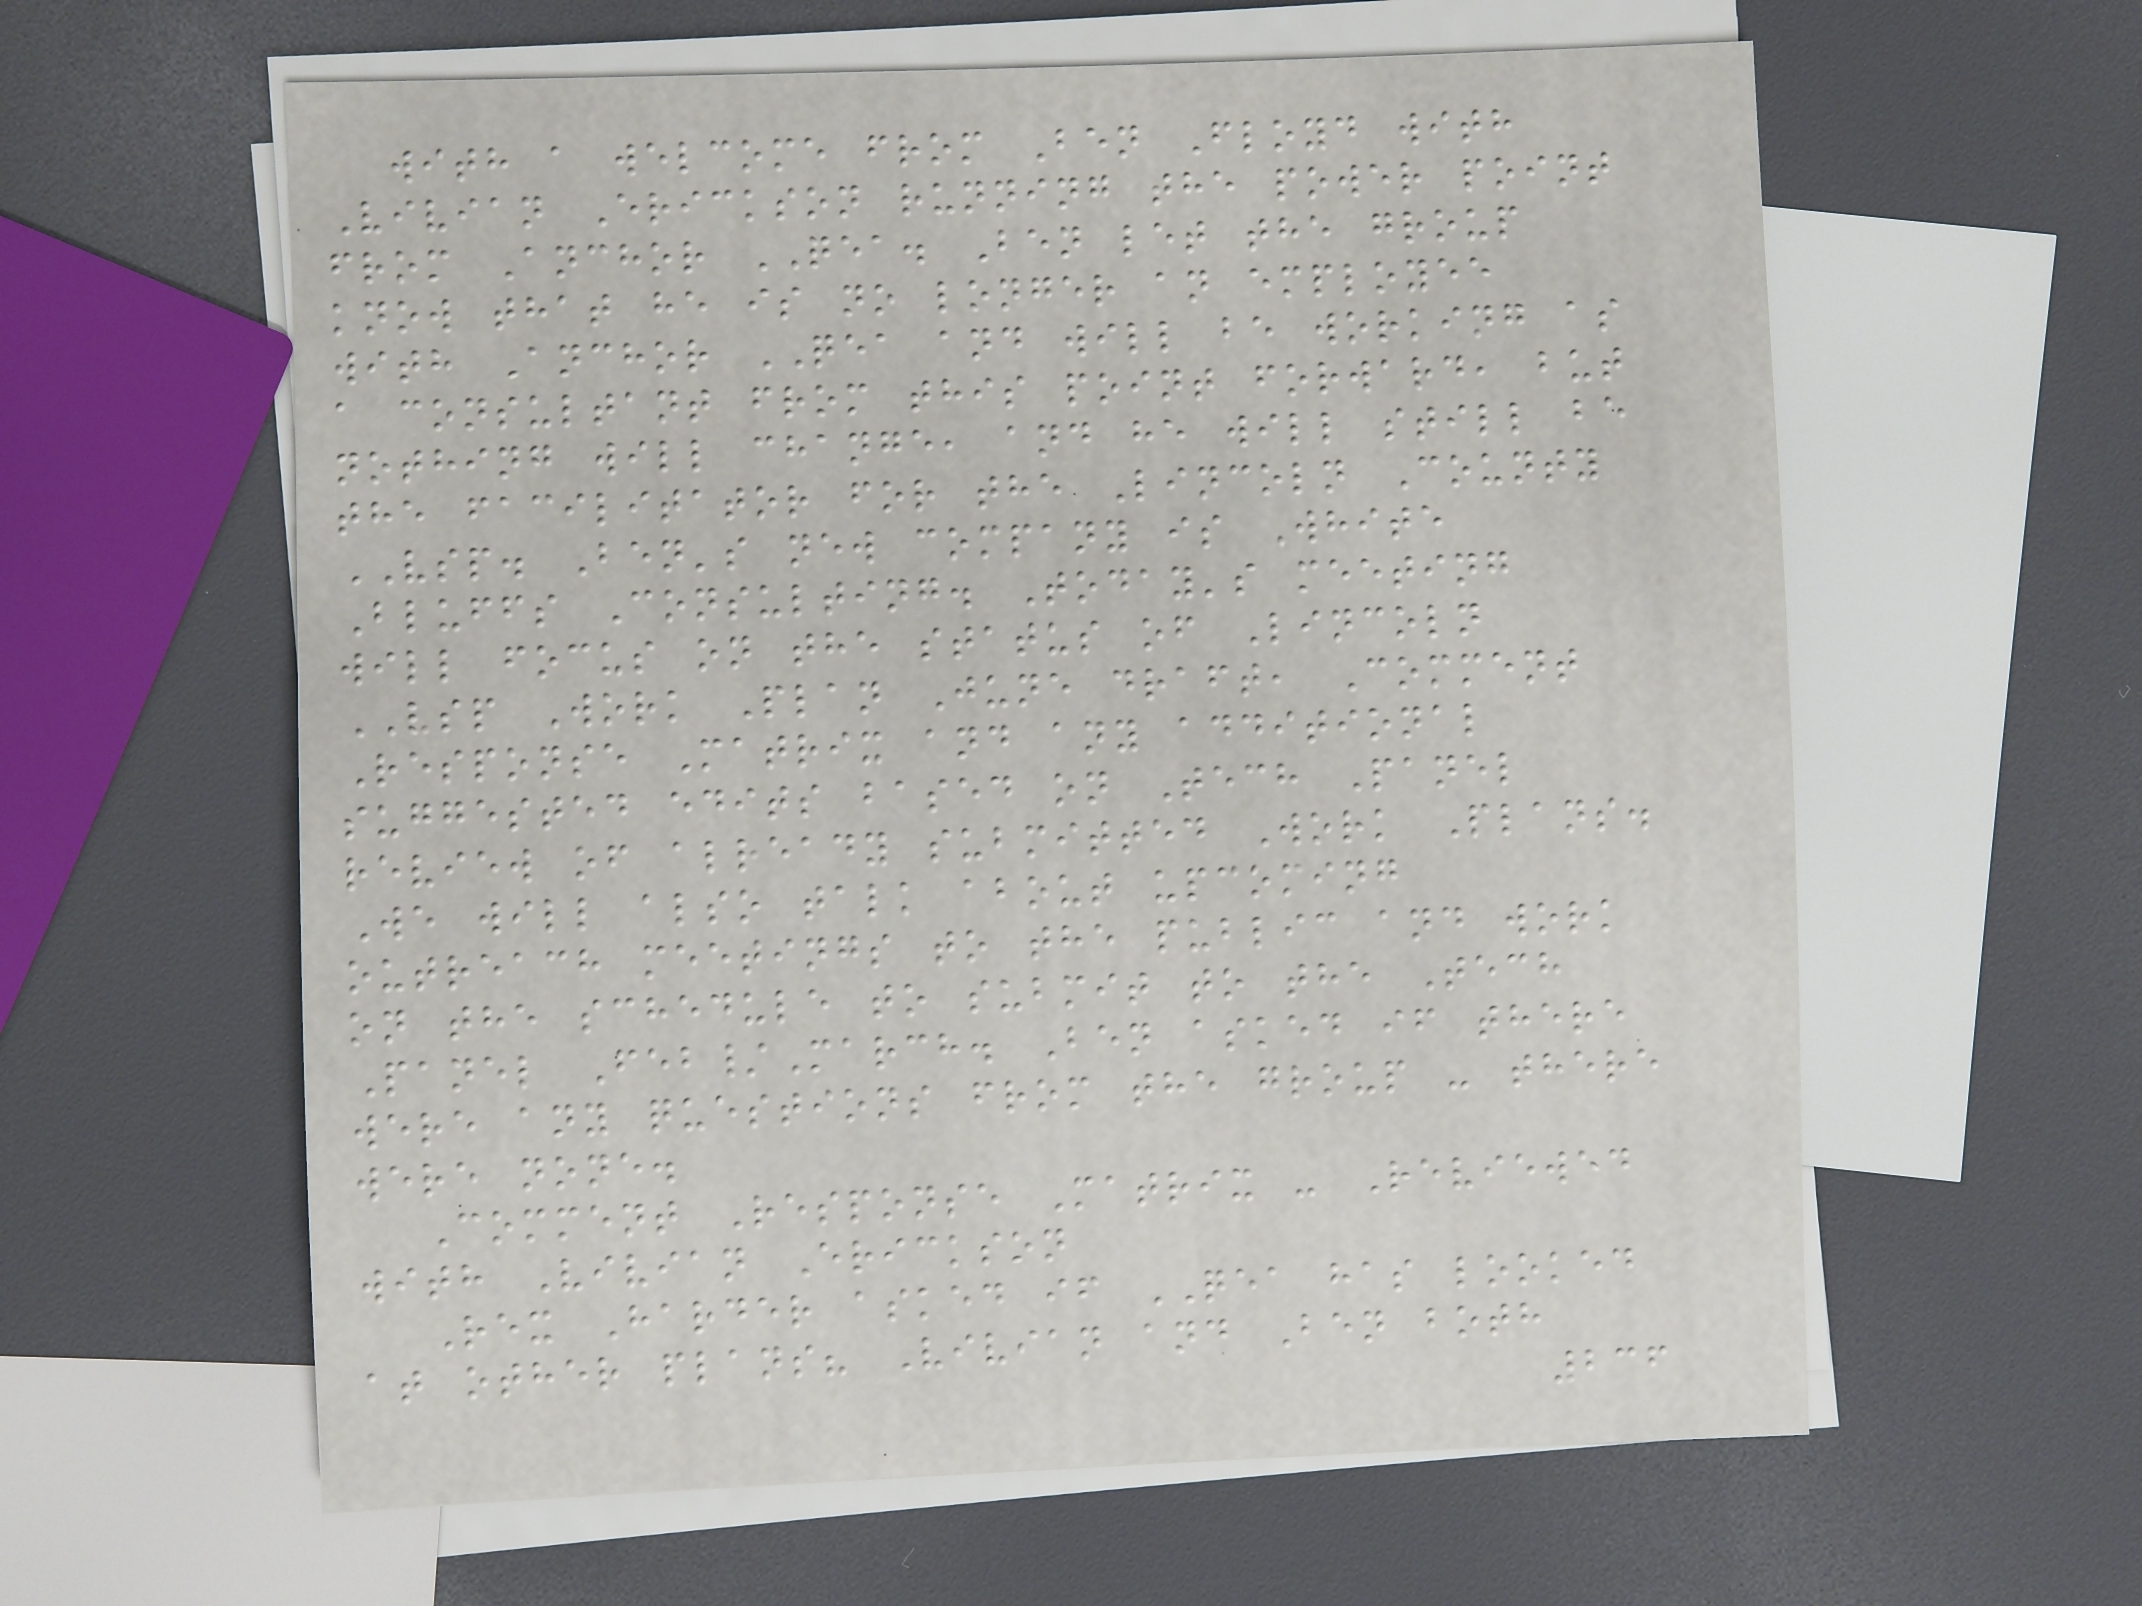with a welcome from Ben Floyd with
Vivian Erickson running the power point
from Anchor QEA. Ben let the group
know that he is no longer an employee
with Anchor QEA and will be working as
a consultant from this point forward, but
nothing will change, and he will still be
the facilitator for the Lincoln County
VSP. Ben's new company is White
Bluffs Consulting. Today's meeting
will focus on the status of Lincoln
VSP Work Plan June draft, Comment
Response Matrix and any additional
suggested edits based on Tech Panel
review of already submitted Work Plans.
We will also talk about upcoming
outreach meetings to the public and work
on the schedule to submit to the Tech
Panel Feb/March. Ben asked if there
were any questions from the group - there
were none.
Comment Response Matrix - Reviewed
with Vivian Erickson
Rex Harder asked if QEA has looked
at other plans? Vivian and Ben both
236
